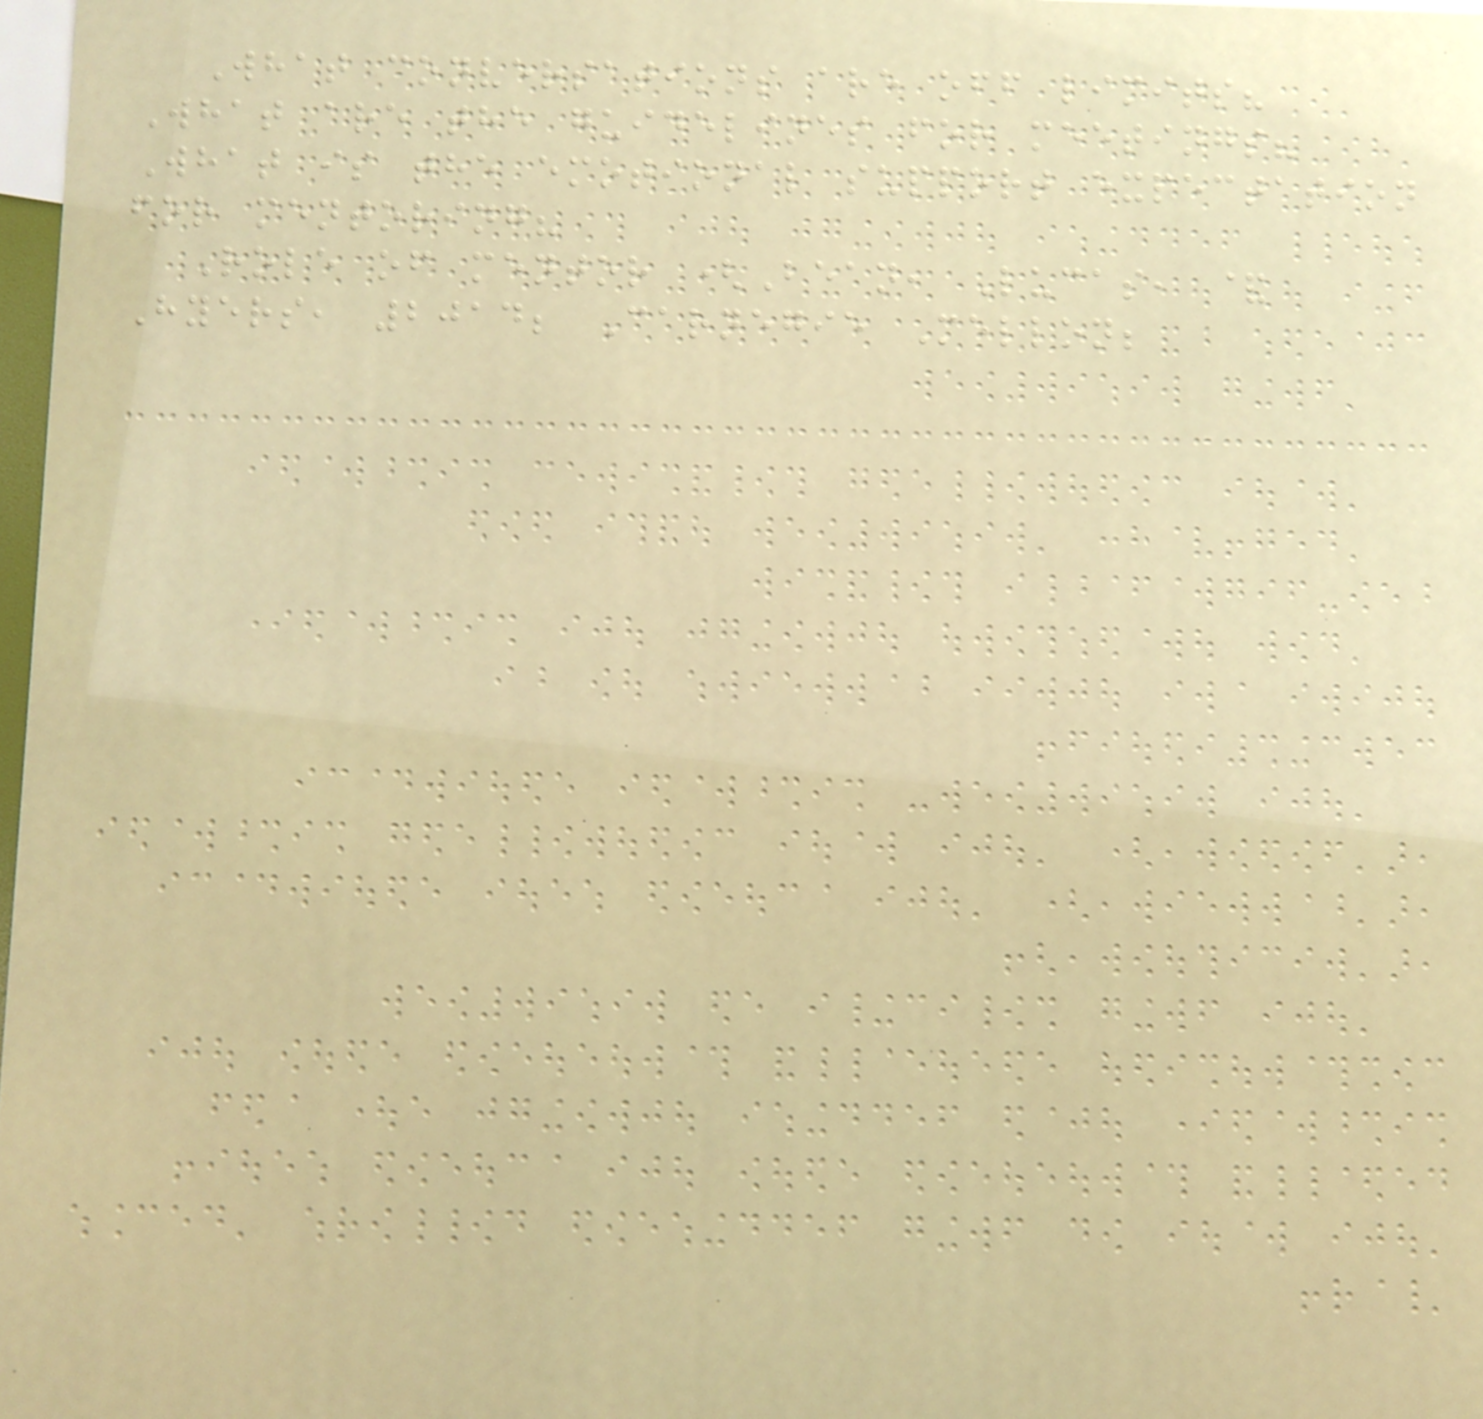What conversations are off limits?
What are the guidelines for meetings?
What is the emotional support expectation
for mentoring?
Role of mentor (Bean, Lucas, &
Hyers, 2014; Carnegie Mellon;
